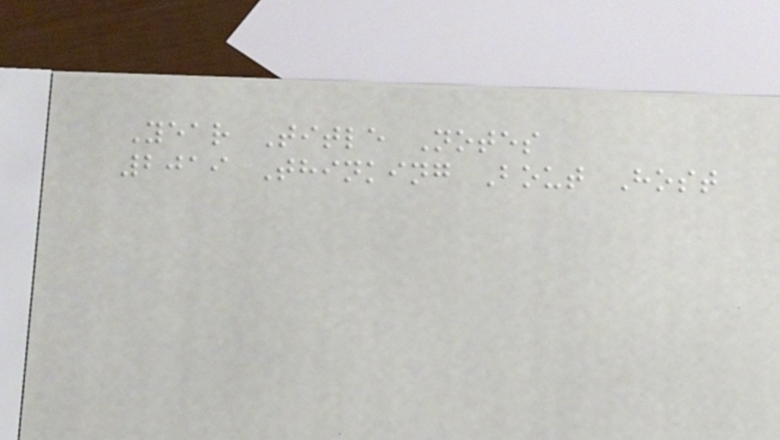Year Title Notes
2019 Thinking Bout Host
